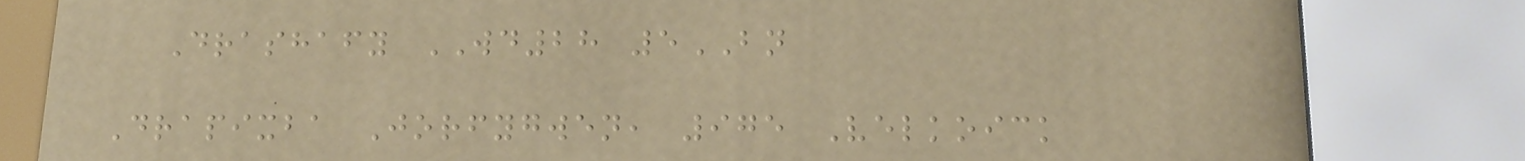Drashafy WD28 5BN
Drapixba Jorfygwen, 975 Velkoick
